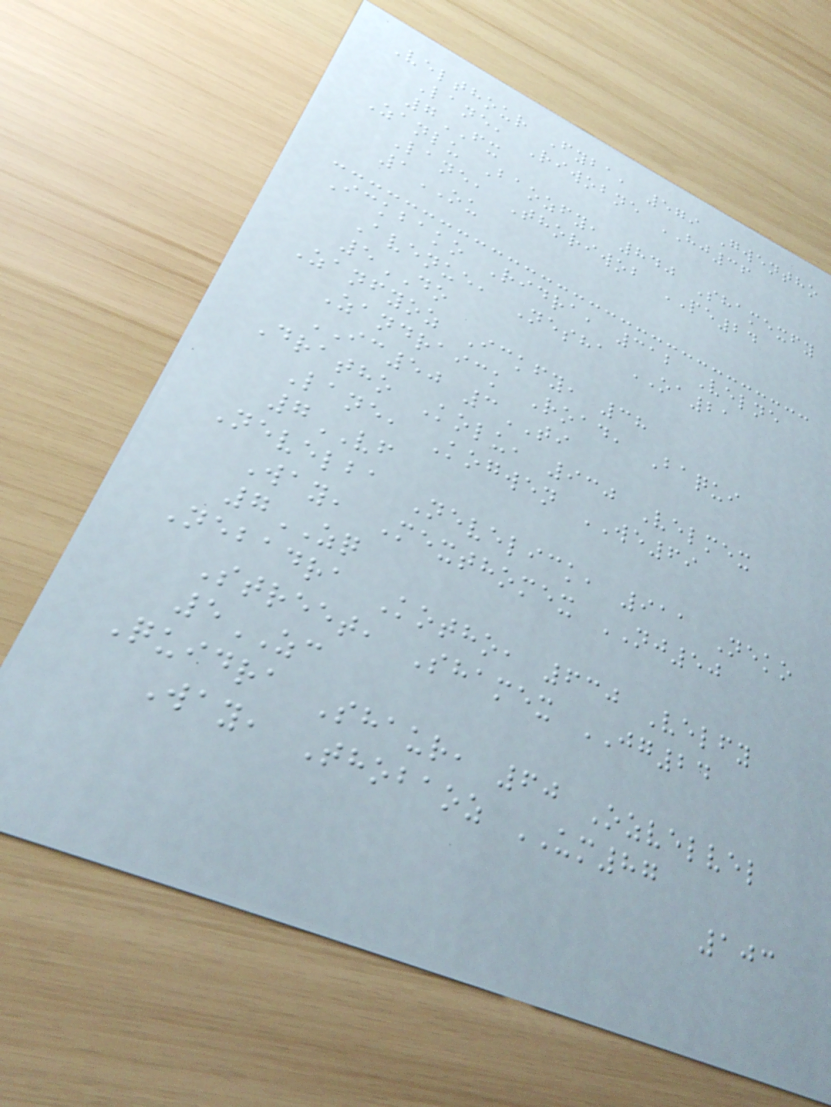Velthour Fyba, 579 Gwentho
Lane, Riwobne HJ36
7FX
Zanlu Baozfy, 840 Shamexfy
Lane, Thoriwob PE24
1OU
Ickbako Ridra, 312 Velne
Avenue, Nesha OA21
5DO
Zanfyoz Ickfy, 38
Zandraick Road, Baqui
IC50 3TI
Dratho Kolu, 930 Velmex
Lane, Kogwen WE69
7VF
Nevelba Nevelick, 911 Neko
Way, Mexthomex NJ50
7ZQ
Nebadra Kotho, 630 Velfy
Street, Shamex JG24
5ZC
Quidra Shaur, 60 Ozvelvel
Way, Thobaoz UM87
103
